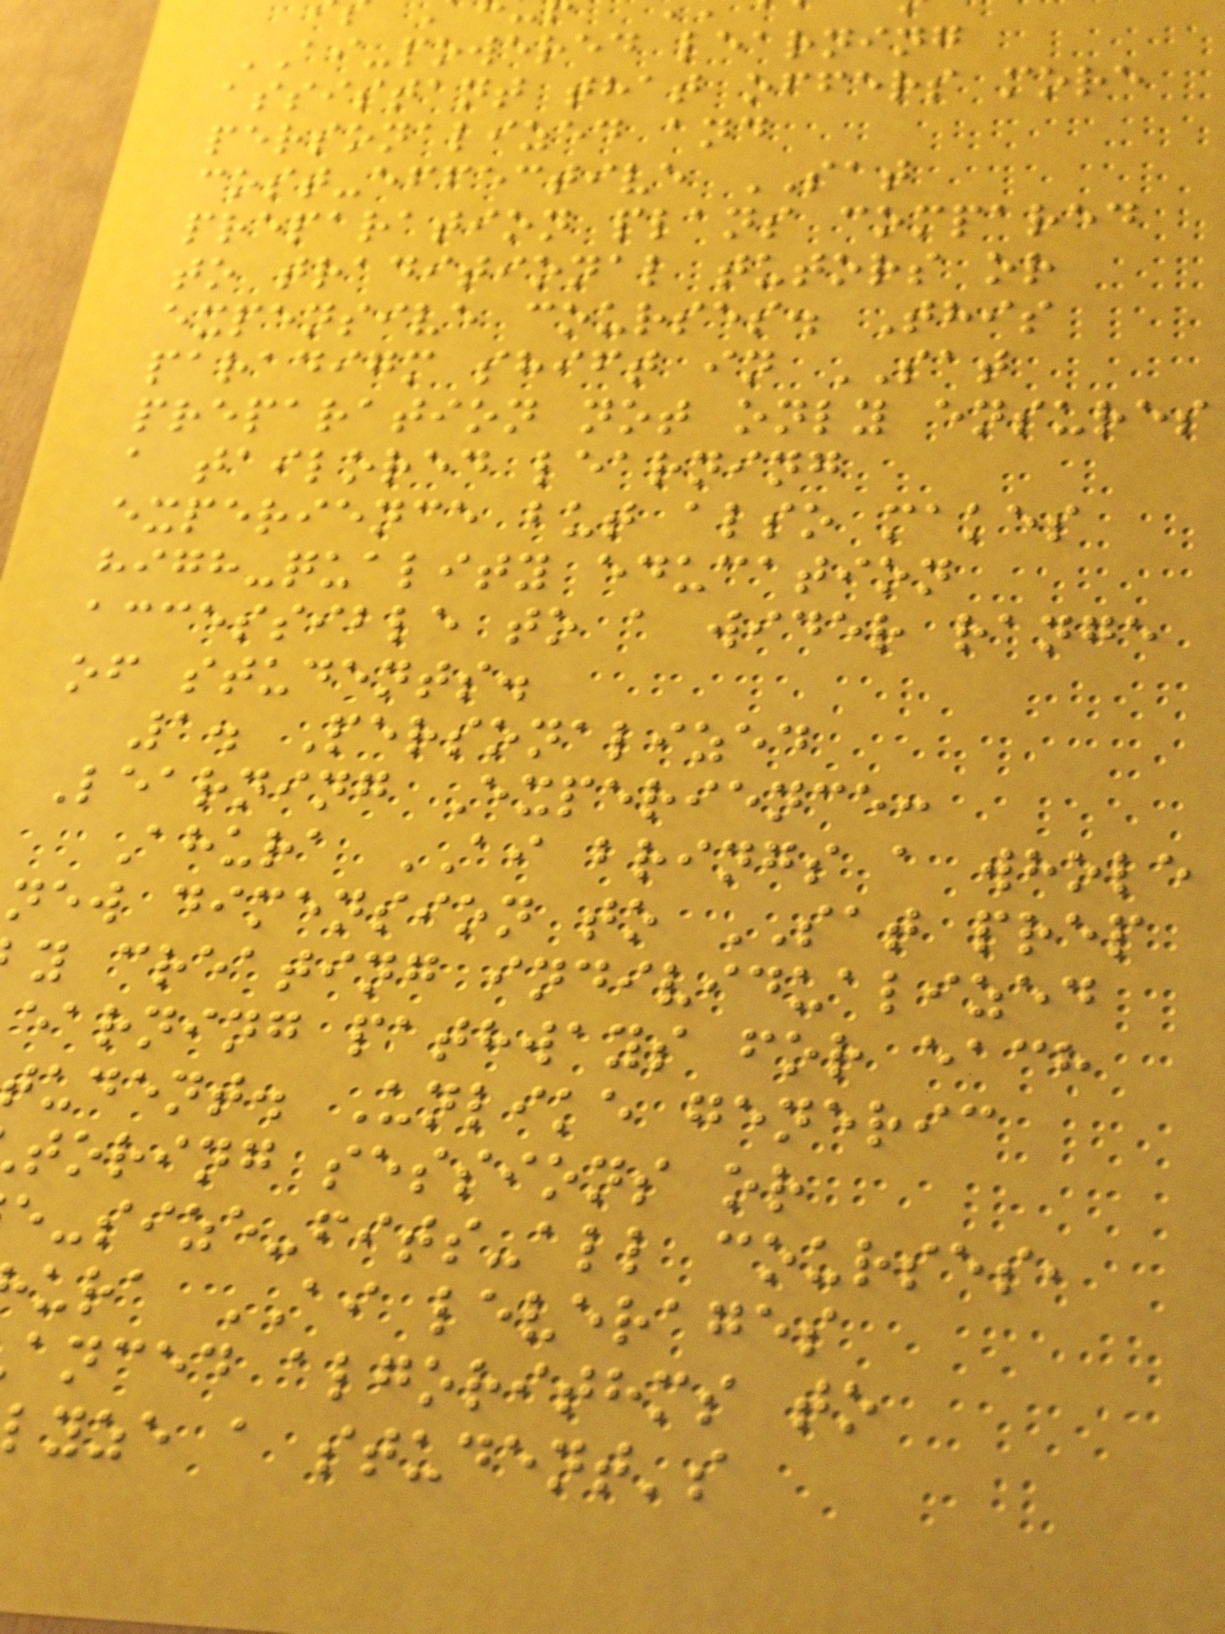AI-powered learning
assistant that offers more
personalized and
cost-effective SAT
preparation plans compared
to traditional tutors or
expensive courses. This
paradigm shift in SAT
preparation not only ensures
a tailored learning
experience but also makes
high-quality education
accessible to a wider range
of students.
1. Personalized
Learning Experience:
Ahura AI brings a whole
new dimension to SAT prep
y creating individualized
earning pathways for each
udent. Unlike generic
toring sessions or
e-size-fits-all courses,
ura AI leverages
anced algorithms to
yze a student's
